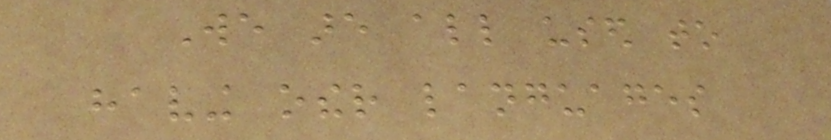We are all used to
having other languages
